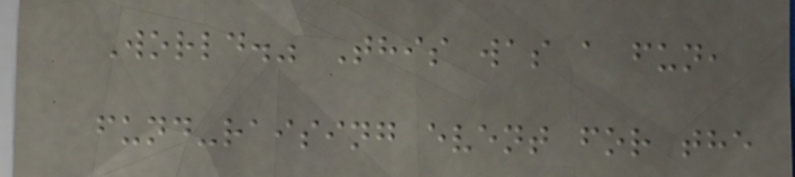World." This was a fun,
fund-raising event for the
